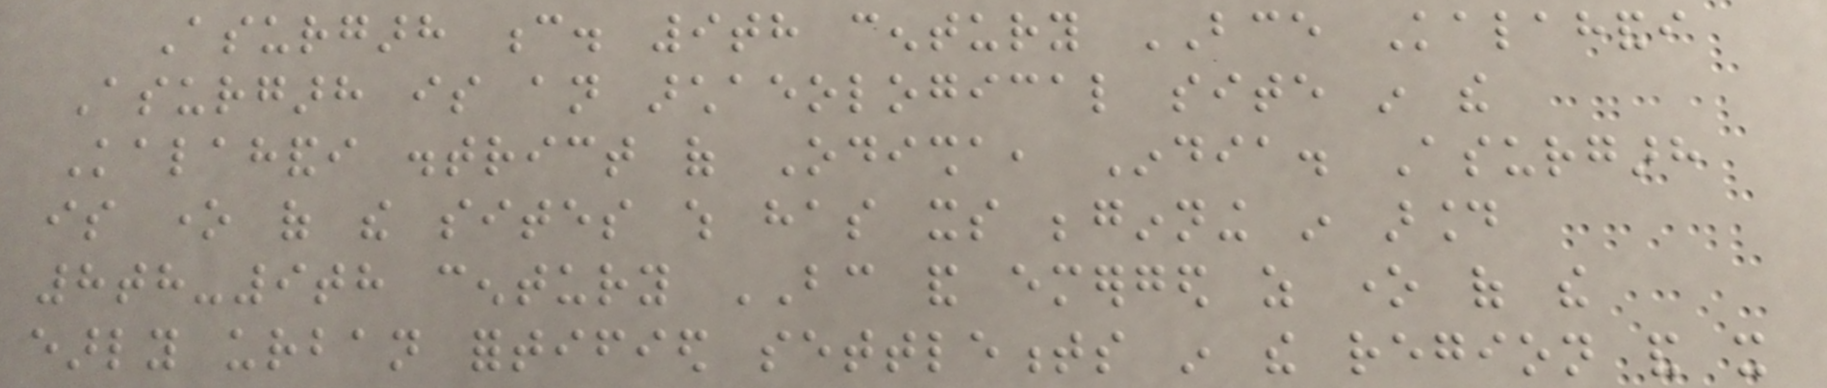Asurgarh c. 9th century BCE Kalahandi
Asurgarh is an archaeological site in the
Kalahandi district of Odisha, India. Asurgarh
is one of the sites which has its beginning in around
8th-9th century BC and emerged as one of the
early urban fortified settlements in the region and it
